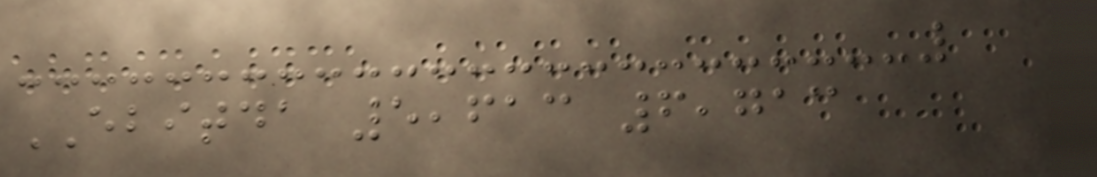EBITDA 5,613 6,713
